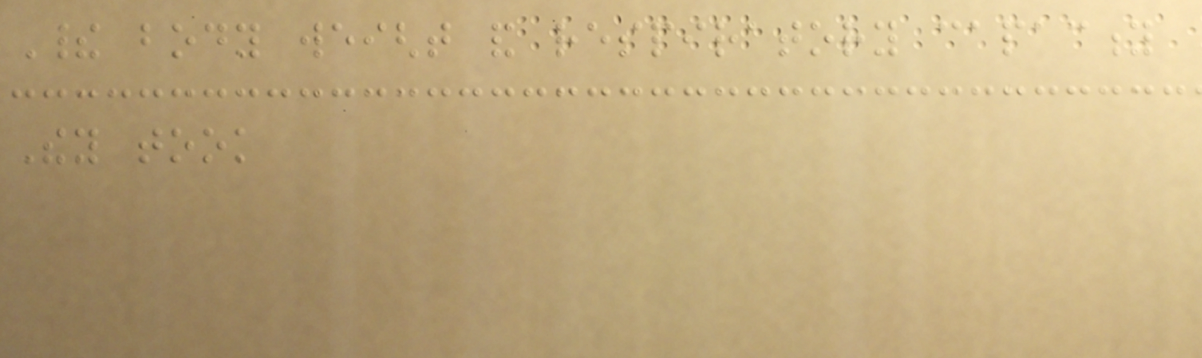Their body weight and respiratory capacity
They took
